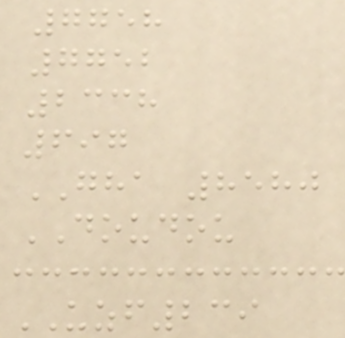7758
7752
2338
697
GHA 8580
DOUDOU
UZF239
